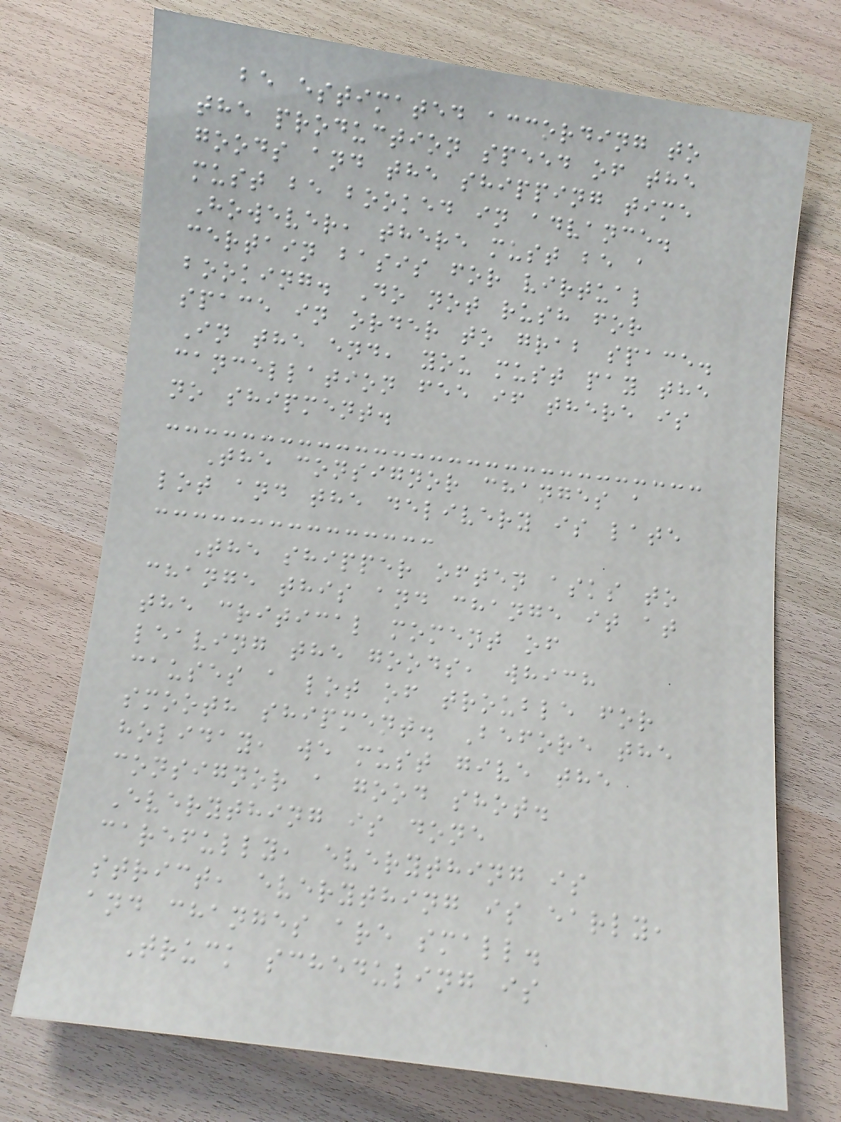be estimated according to
the production speed of the
goods and the shipping time
must be booked in advance.
However, there must be a
certain basis for virtual
booking. Do not rush for
space in order to grab space.
In the end, you must pay the
cancellation fee if there is
no shipment.
The consignor changes a
lot and the delivery is late
The shipper often asks to
change this and change it at
the critical moment of
leaving the goods, which
causes a lot of trouble for
smooth shipment. Before the
holiday, we must give the
consignor a good shot.
Everything is done
carefully, everything is
strict, everything is early,
and changes are small.
Truck scheduling is
